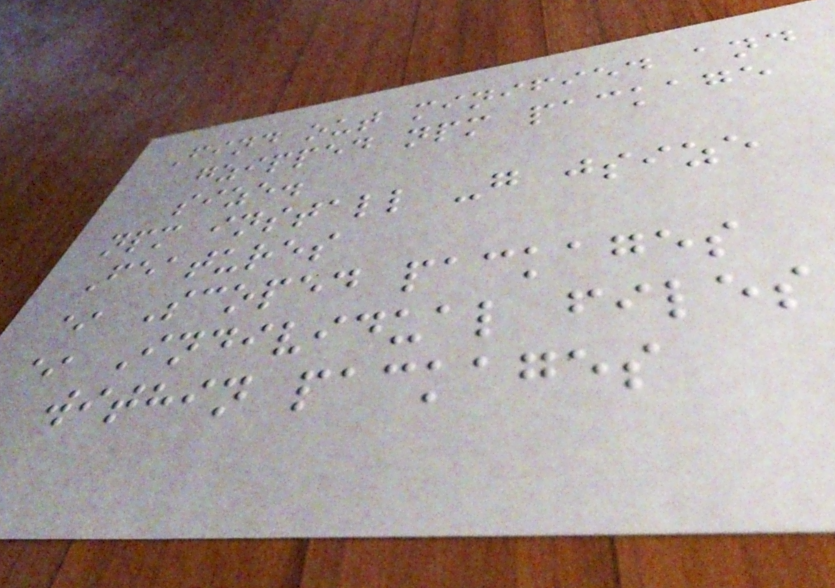Find out minified and
gzipped npm package
size.
npm install -g jsize
Features
* Scoped packages
* Individual files
within packages
